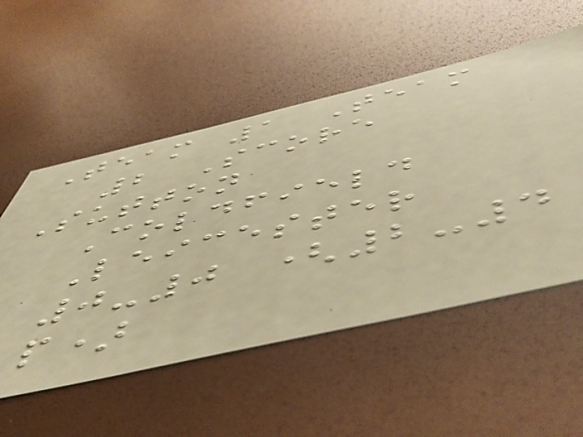Team 1 Team
2 Score
Sutton
Coldfield
Leicester
0-0 (2-4
p)
